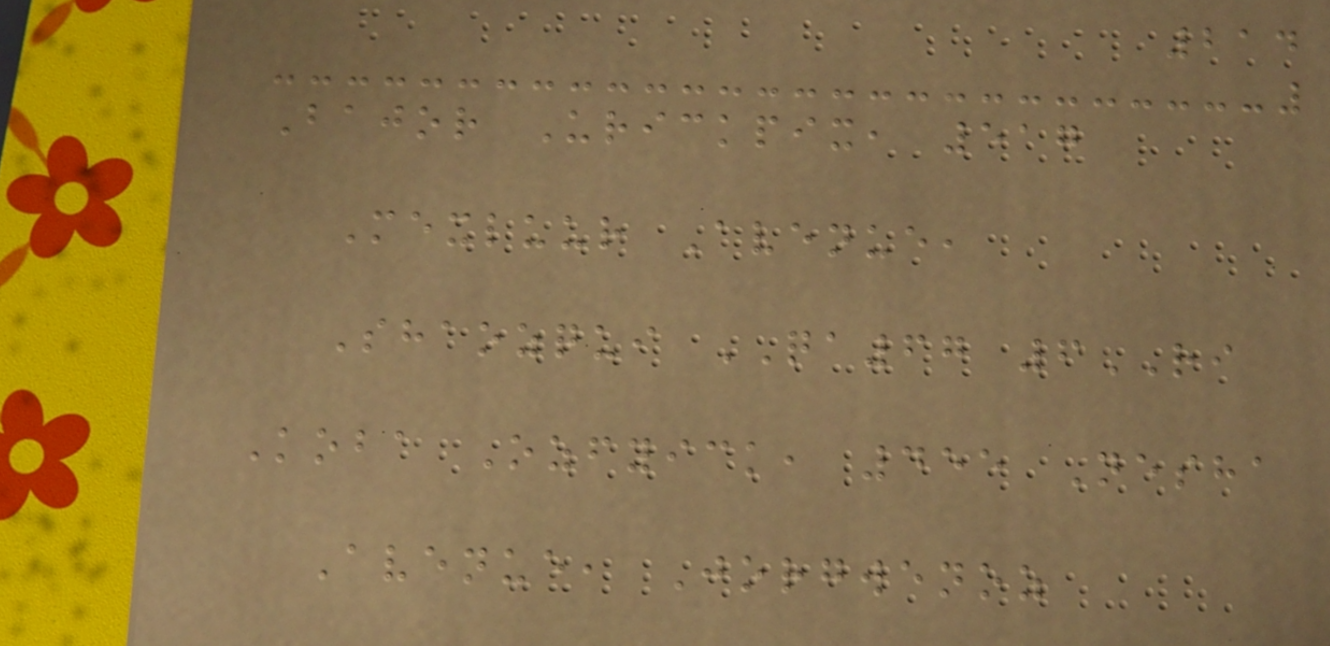214
Bajor Urickpix, 517
Mexluur Avenue,
Shaozqui QA67 6RI
Koba Ozfyick, 455 Nesha
Avenue, Jorgwenoz
